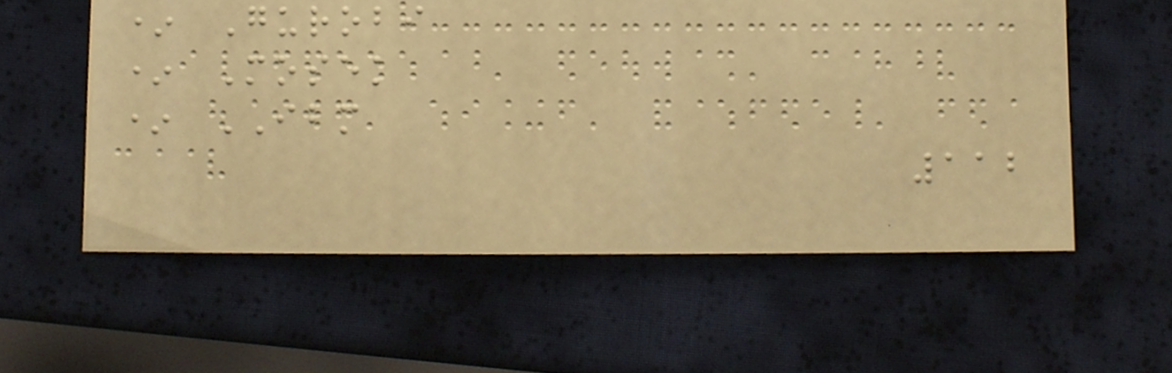* Gurobi
* Mosek
* IBM
112
